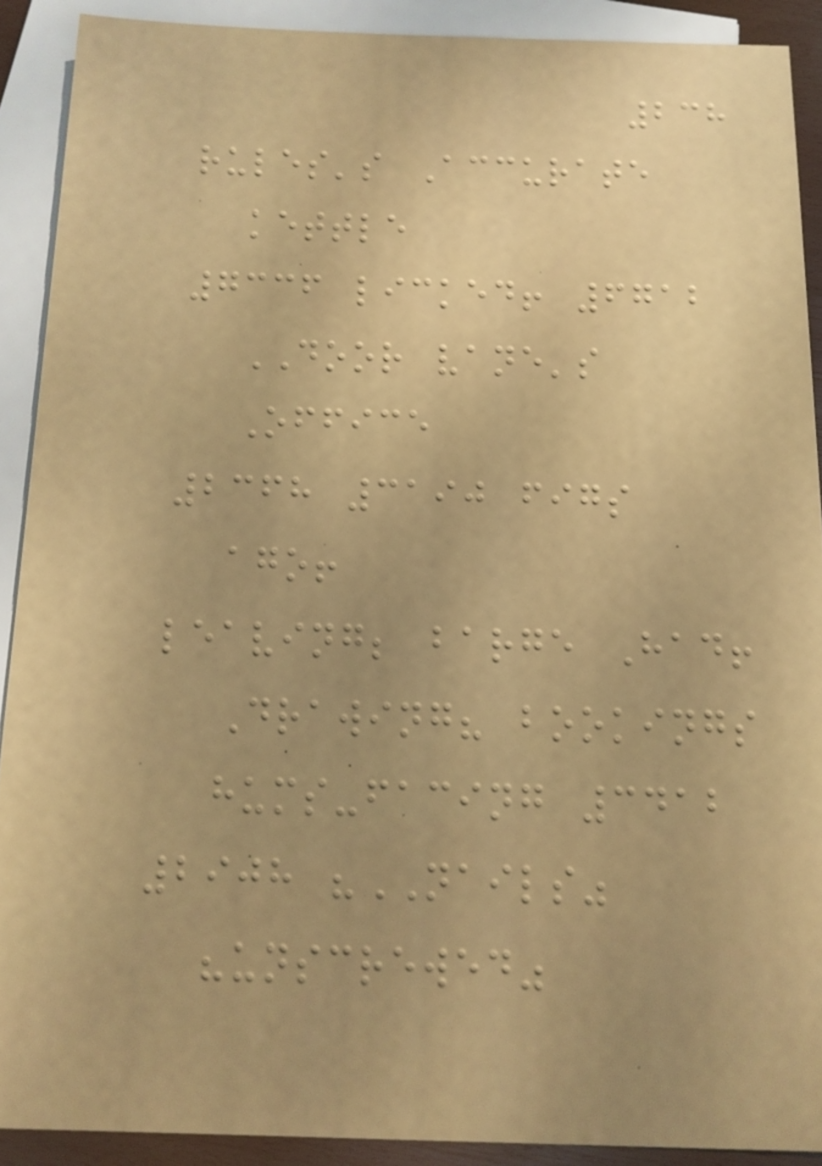238
rules's Accurate
kettle
7336 licked! 6712
DOOR vane's
Office
2368 3190 figs
ago!
leaving; barge Had!
Drawing? bookings
hums-facing 3412
2908 "NAILS"
"unscrewed"
